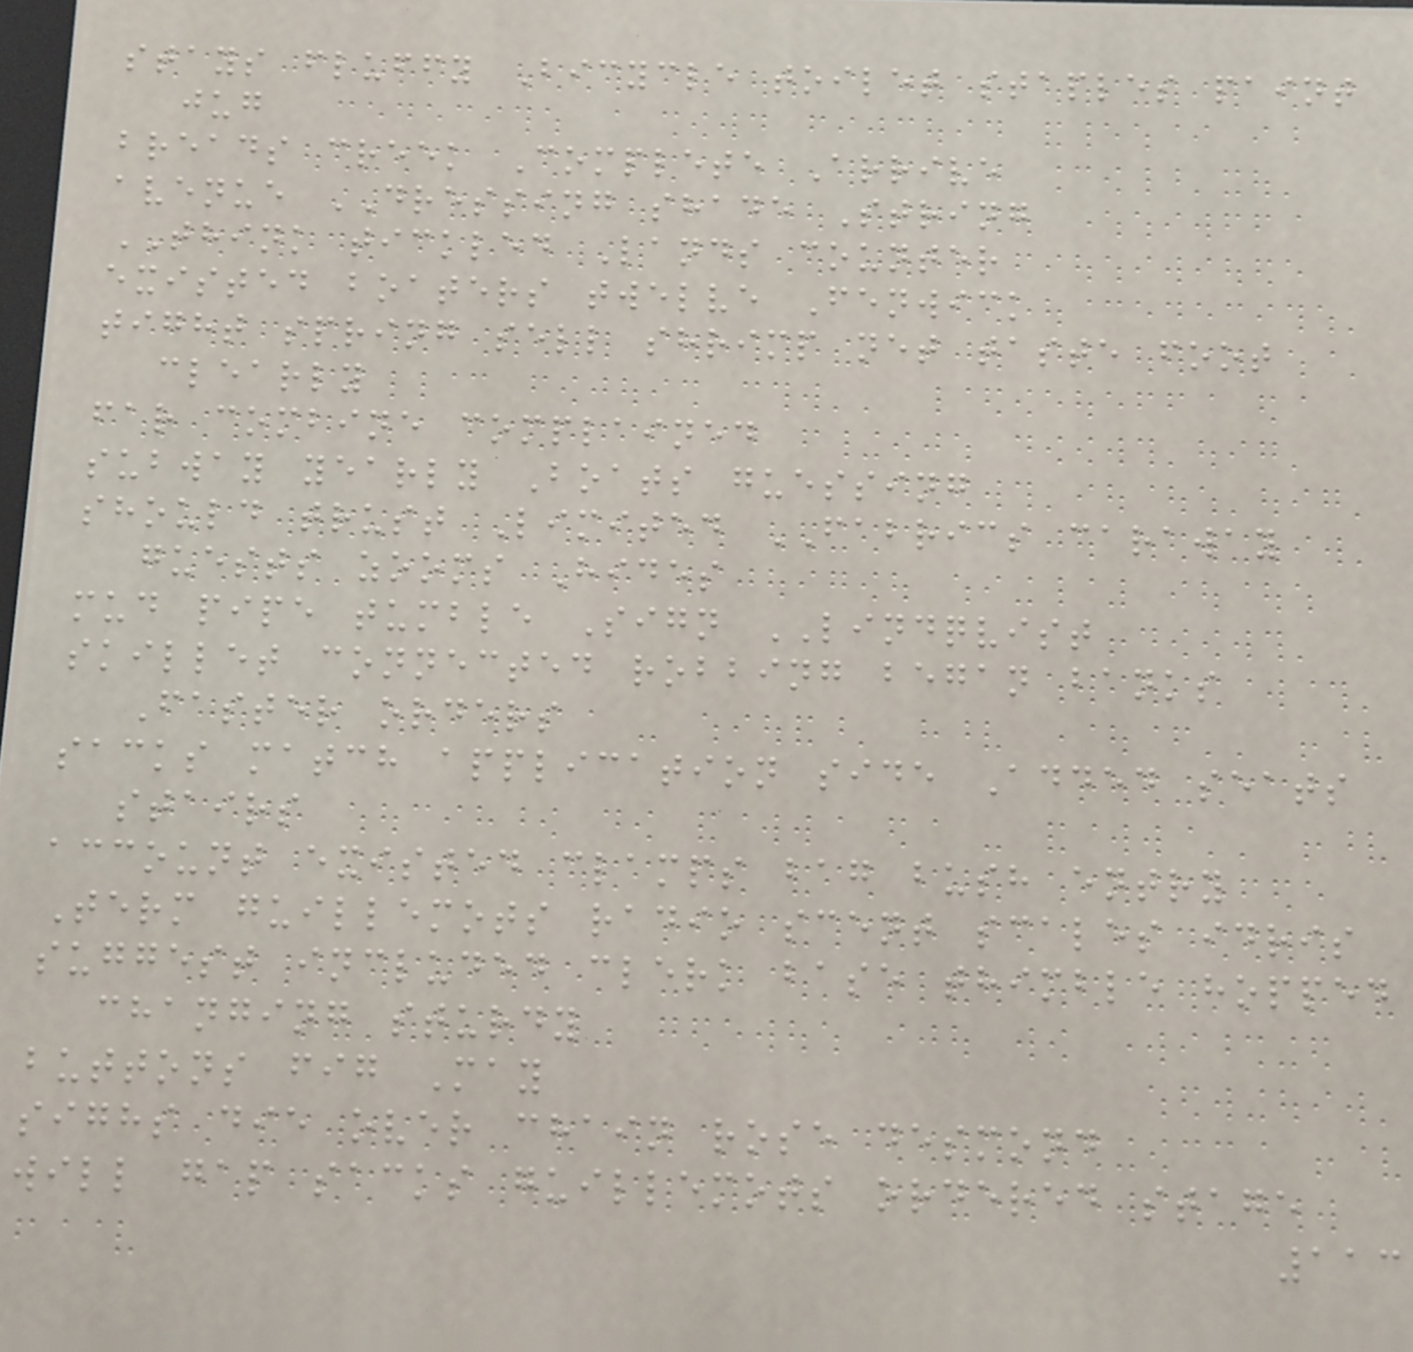stays fluffy Bicycle toilet staples paint
jug
breads creek Complete Arrive
avenue DRESSING shade String
THINK tickled Lands counter
existed boaters twelve Fenwick
tight spring sell shrimp net taste foot
clearly
far combine complained
subway yearly Boats guessing
should trust Limited FABRICS caraway
guests zooms Hides
mud pipe tumble Sign LINDQVIST
skillet connected robbing began banks
Faster orders
sacks match application side Added seats
stairs
account existed clamps bag bush entry
Term guillemots radio scent scales idris
suggest included clerk base thimble hopped
changing sturdy
buttons fig May
sighs die over chain rose desmond
will gap sacks guillemots ordered stage
113
